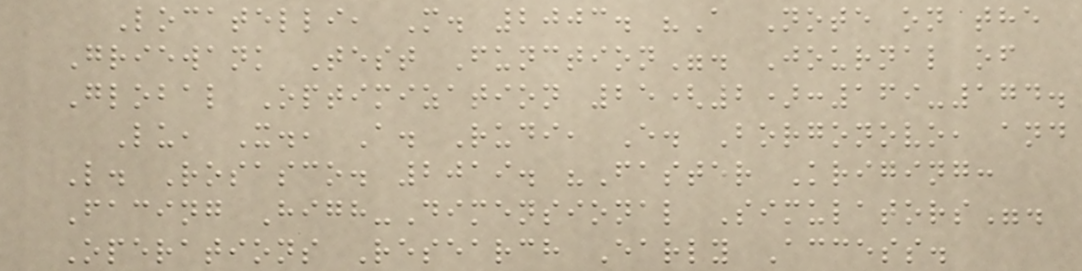Locatelli, M. 2003. "A Note on the
Griewank Test Function". Journal of
Global Optimization 25(2):169-174.
Lu, X., A. Rudi, E. Borgonovo, and
L. Rosasco. 2019. "Faster Kriging:
Facing High-Dimensional Simulators".
Operations Research Early Access.
